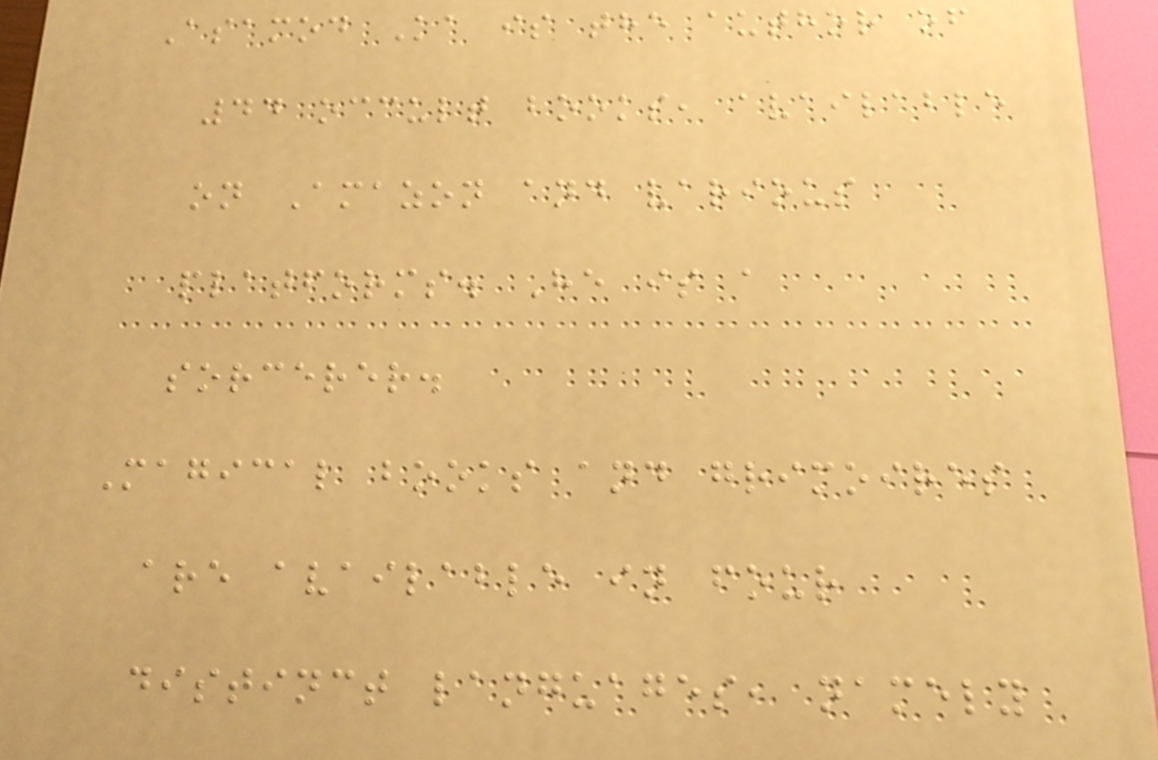Asamod Ka is the author of
44 occult books, available
on Amazon and various
platforms. He is a
sorcerer.
Magical books and grimoires
are available in four
distinct languages, namely
